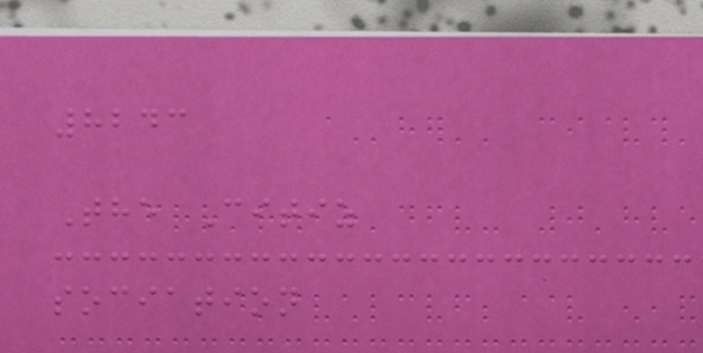8243
The Citiz
sociation
